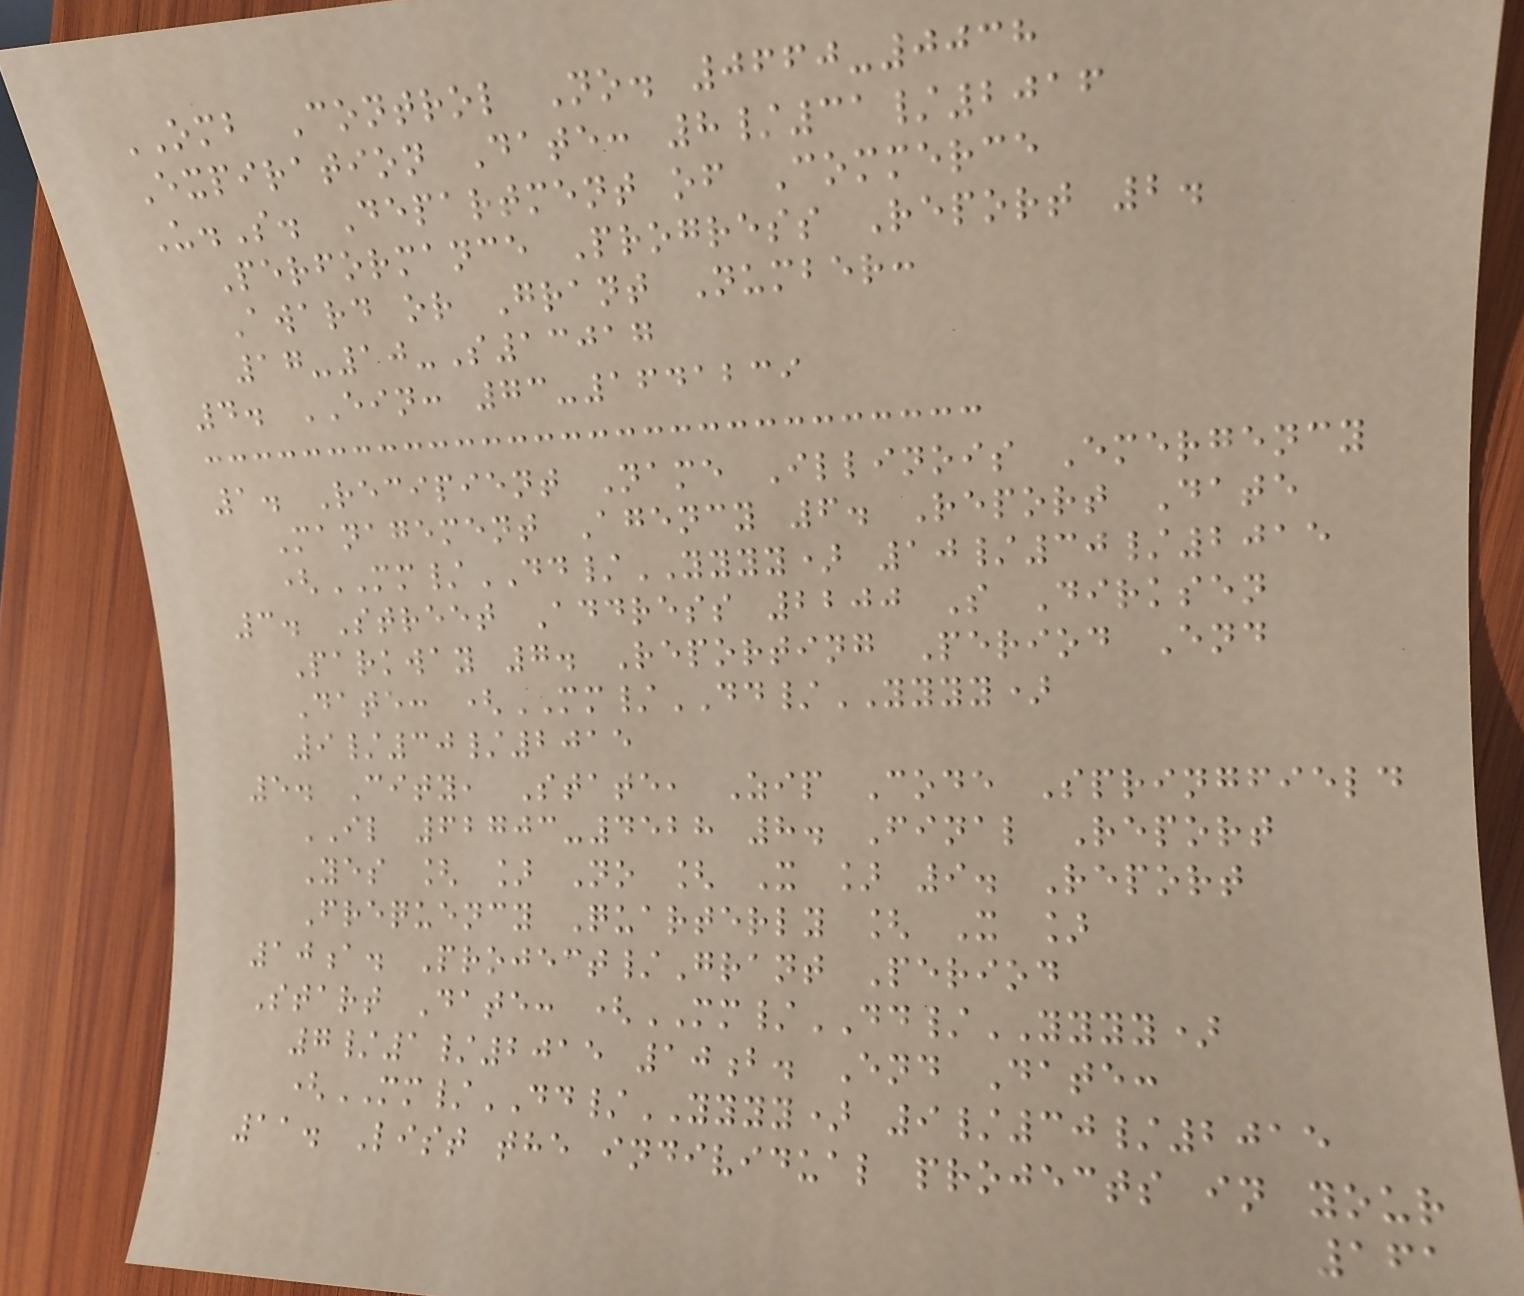OMB Control No. 0660-0038
Expiration Date: 8/31/2016
U.S. Department of Commerce
Performance Progress Report 2.
Award or Grant Number:
17-10-S13017
4. EIN: 73-1641239
1. Recipient Name Illinois Emergency
Management Agency 6. Report Date
(MM/DD/YYYY) 10/30/2015
3. Street Address 2200 S Dirksen
Parkway 7. Reporting Period End
Date: (MM/DD/YYYY)
9/30/2015
5. City, State, Zip Code Springfield
IL 62703-4528 8. Final Report
Yes [ ] No [ X ] 9. Report
Frequency Quarterly [ X ]
10a. Project/Grant Period
Start Date: (MM/DD/YYYY)
7/1/2015 10b. End Date:
(MM/DD/YYYY) 9/30/2015
11. List the individual projects in your
161
